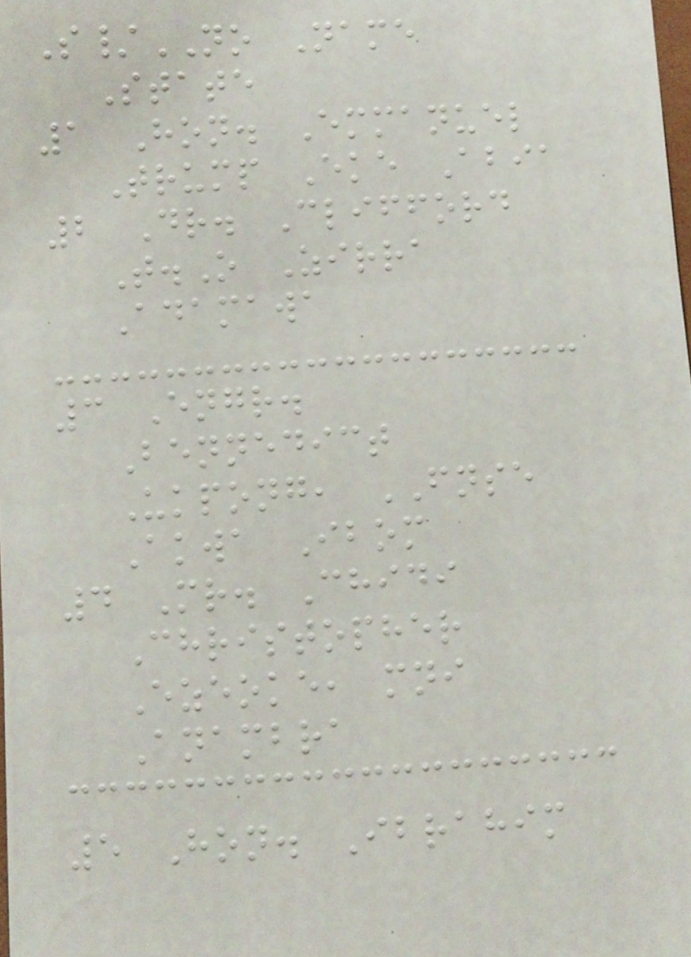S/NO Name
State
1 Hon. Emmanuel
Trump Eke Abia
2 Dr. Clifford
T.O Zirra
Adamawa
3 Engr.
Bennedict
Ukpong, FNSE
Akwa Ibom
4 Mr. Chidi
Christopher
Ezeoke, mni
Anambra
5 Hon. Ibrahim
